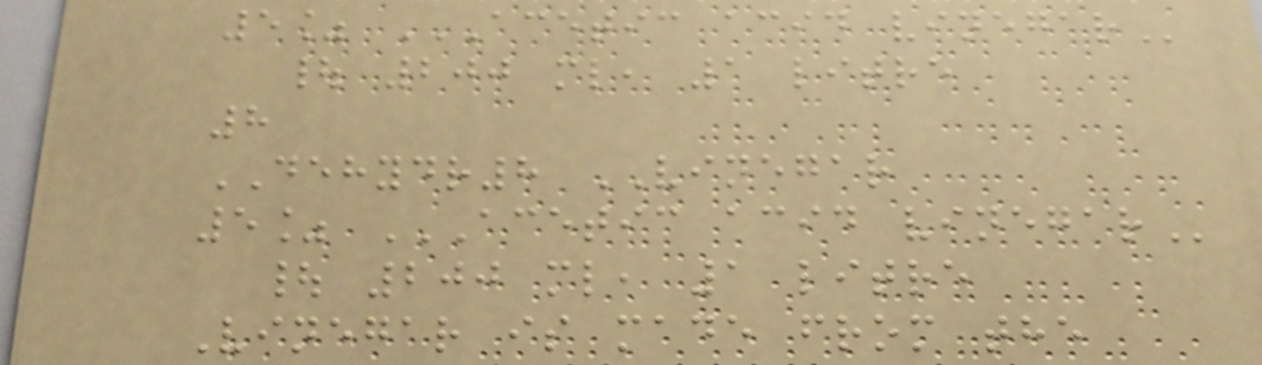5% ACETIC ACID VINEGAR
| 200 ml, 1 litre
8
DEHYDR8 VINEGAR
5% ACETIC ACID VINEGAR
| 200 ml, 1 litre
Vinegar is made from the
